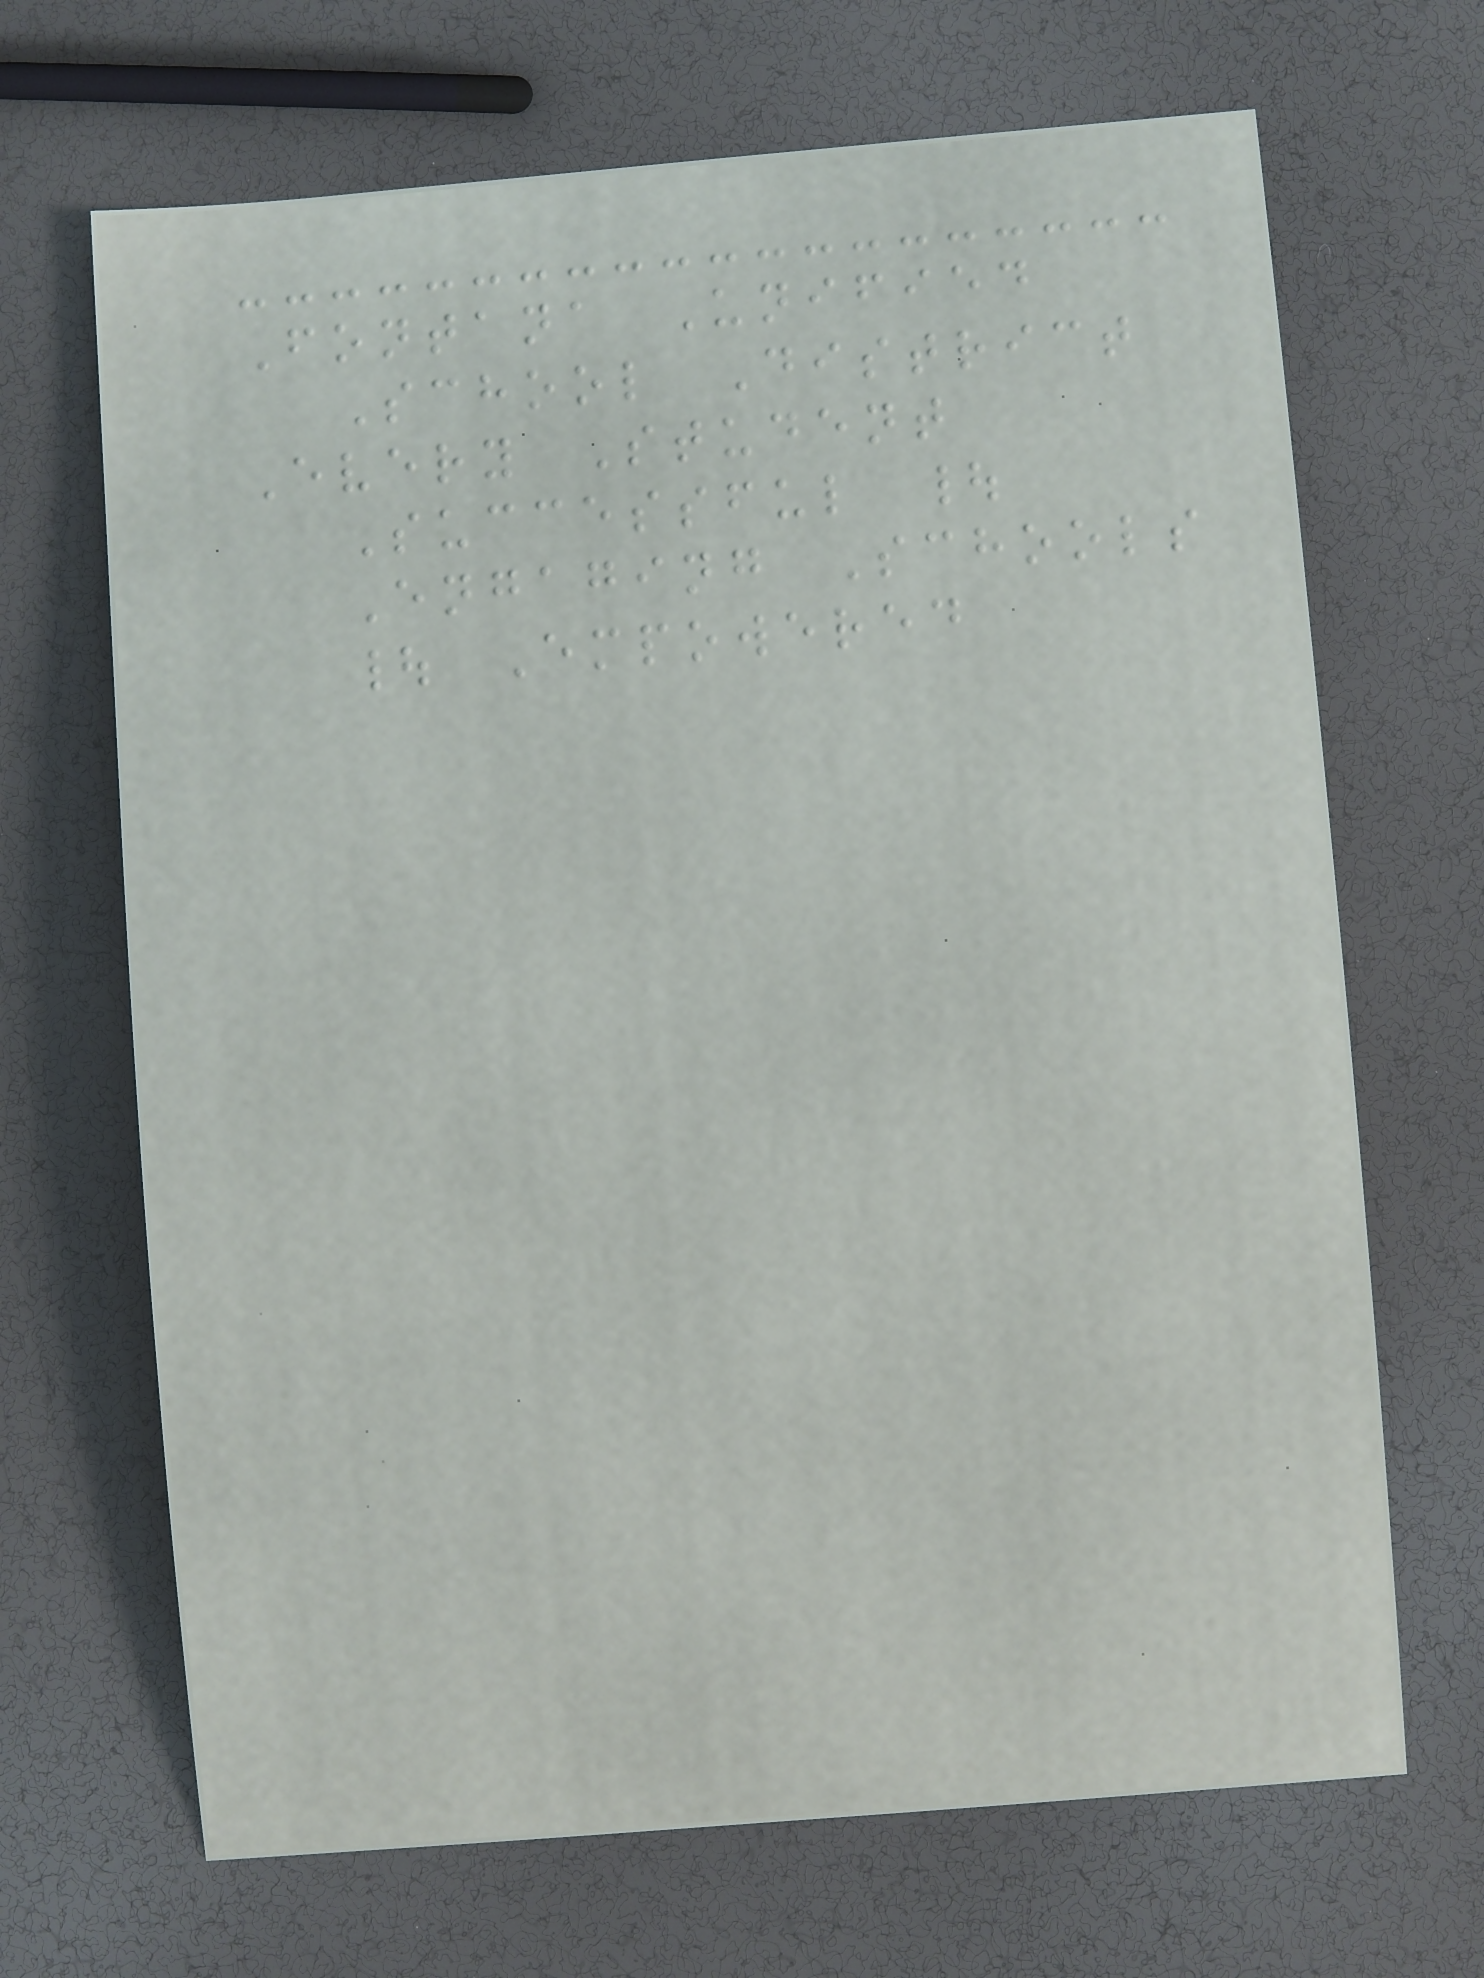Fontana Unified
School District
Every Student
Successful |
Engaging Schools
| Empowered
